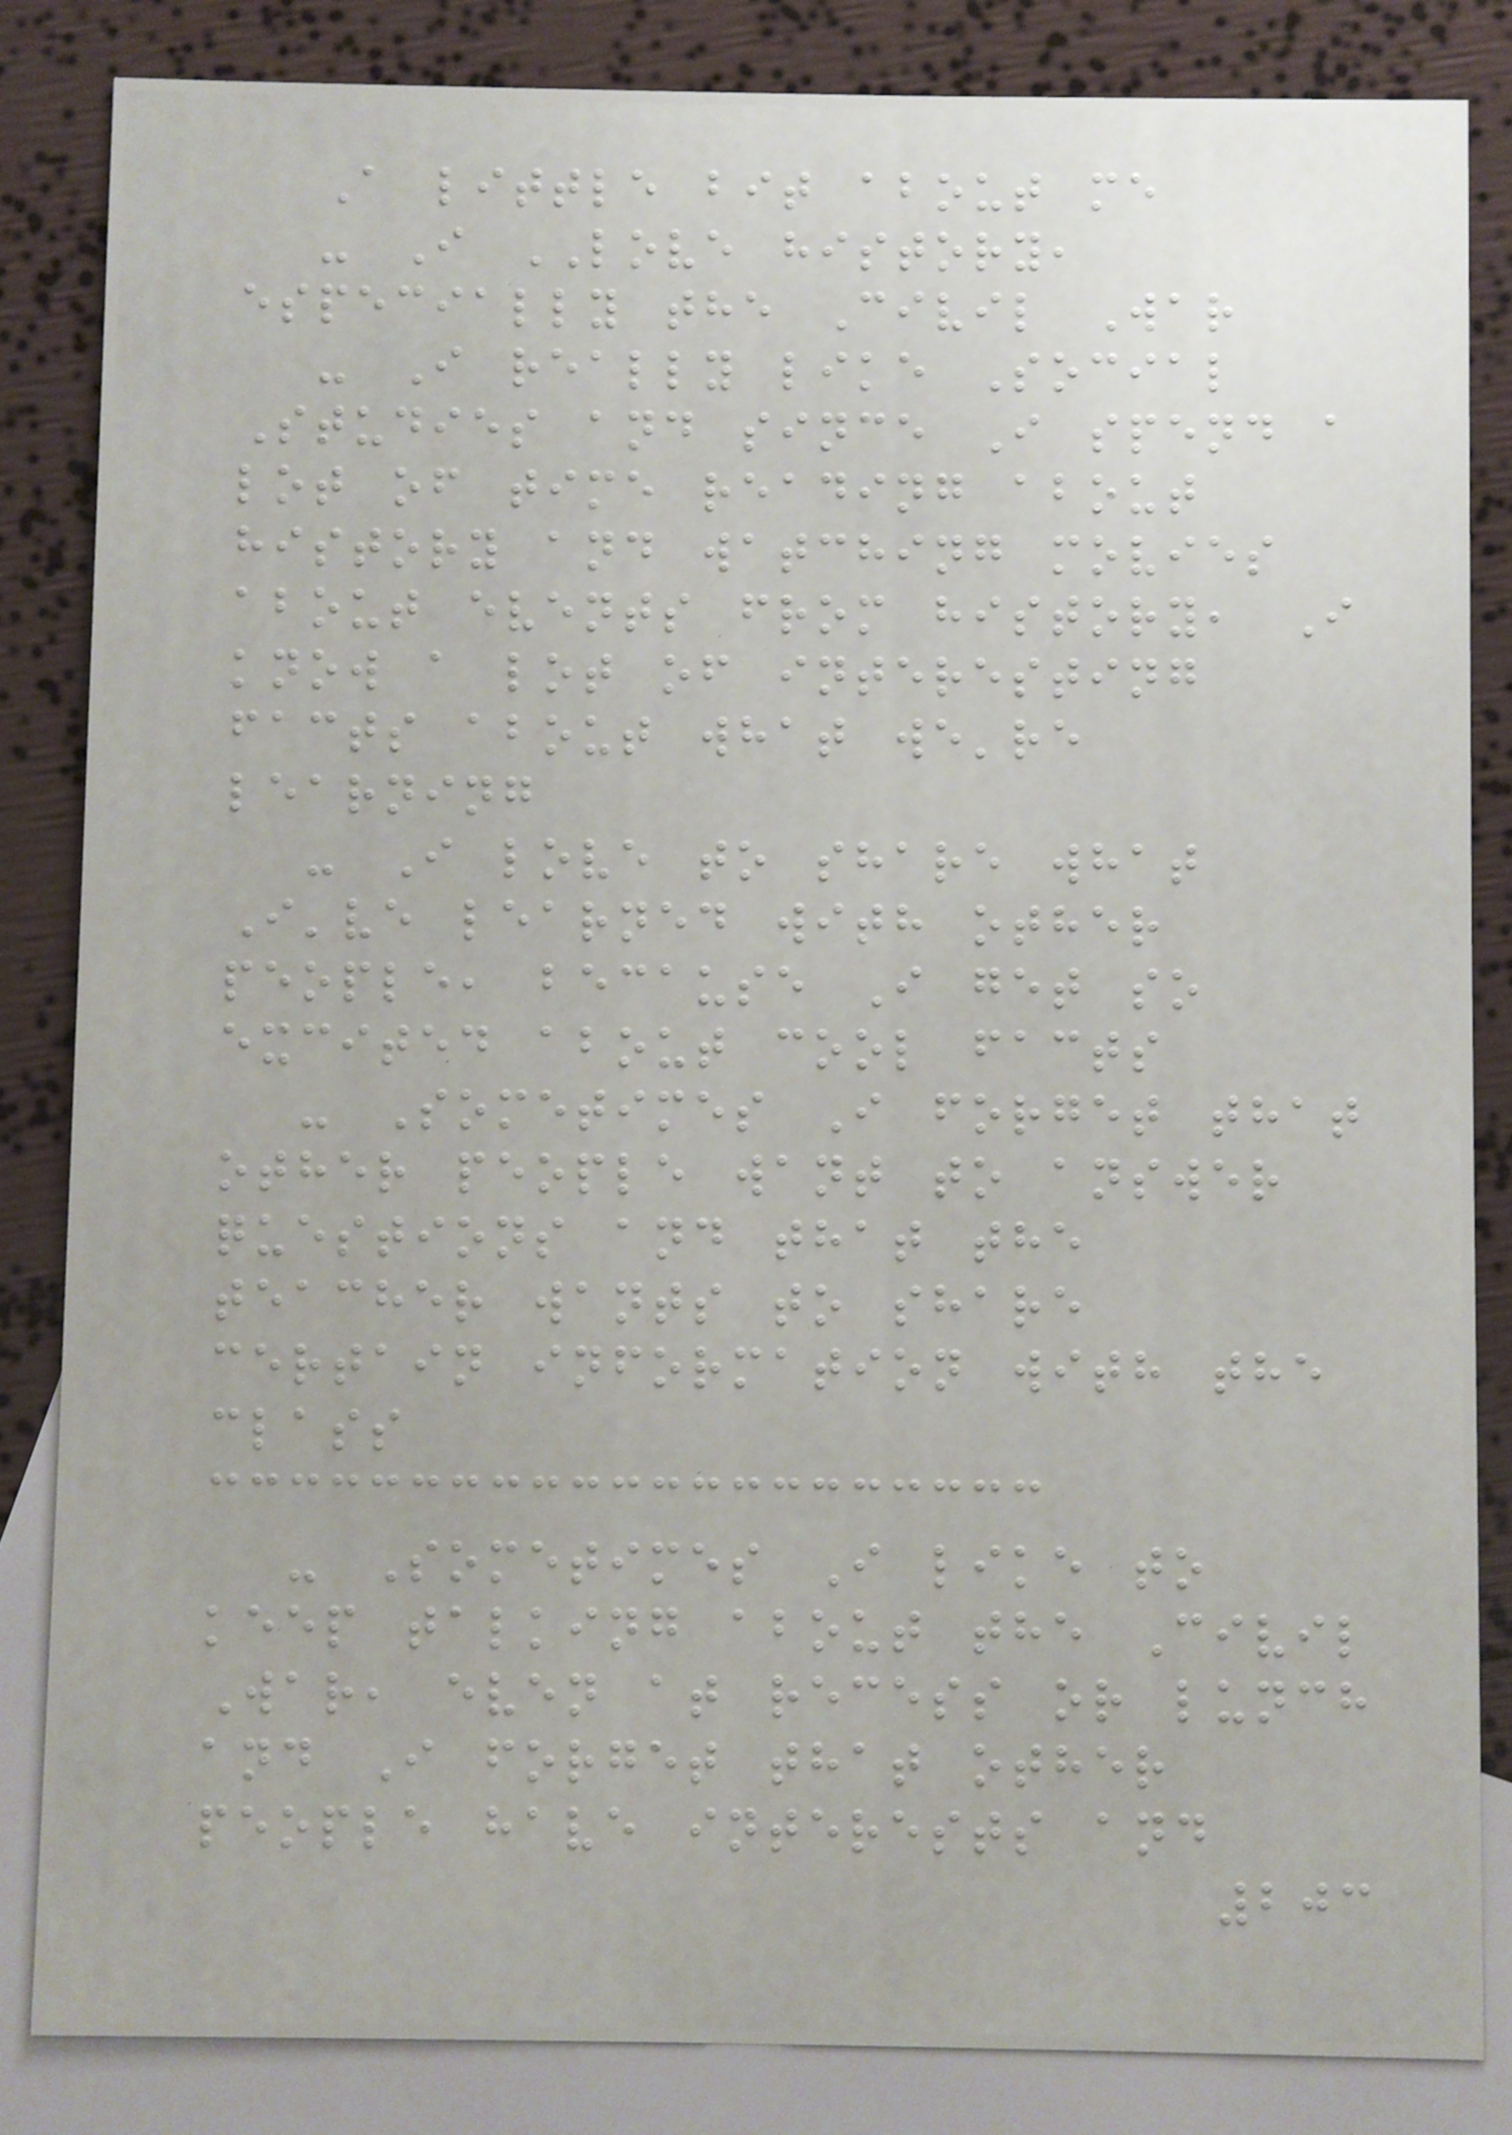A little bit about me
- I LOVE history,
especially the Civil War
- I really like Social
Studies and since I spend a
lot of time reading about
history and watching movies
about events from history, I
know a lot of interesting
facts about what we're
learning
- I love to share what
I've learned with other
people, because I get so
excited about cool facts
- Sometimes I forget that
other people want to answer
questions and that the
teacher wants to share
certain information with the
class
- Sometimes I like to
keep talking about the Civil
War, even at recess or lunch
and I forget that other
people have interests and
203
